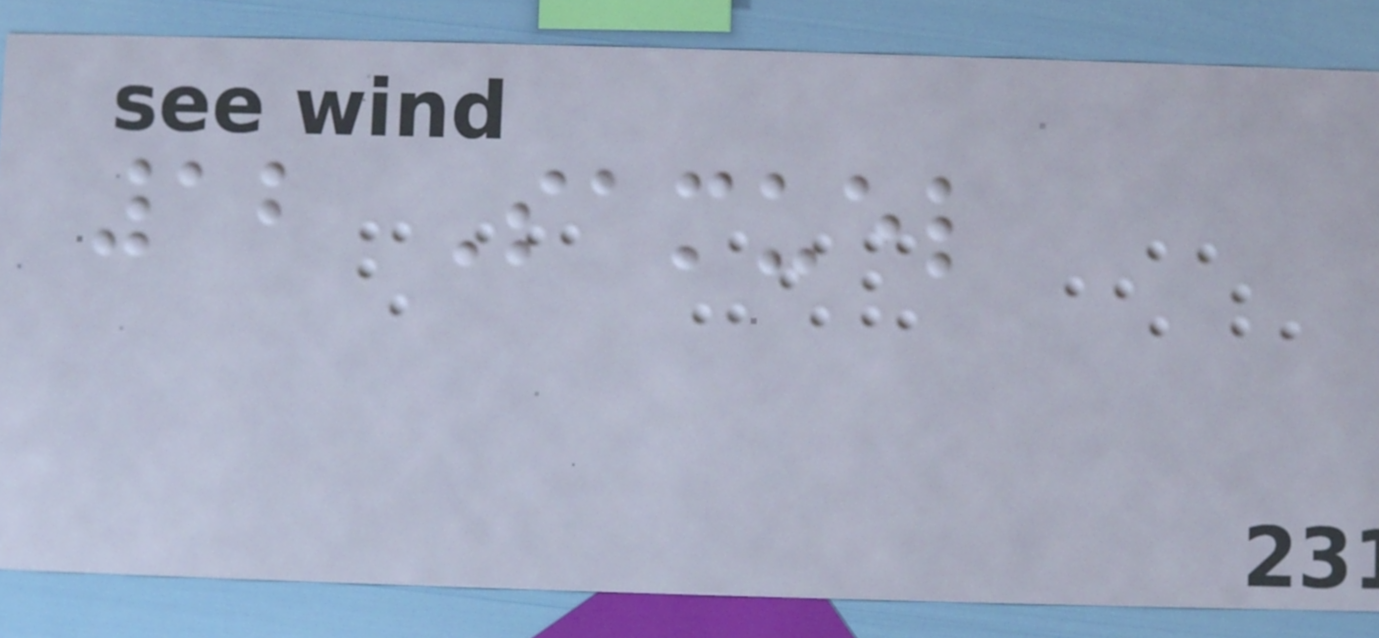12 Samuel
